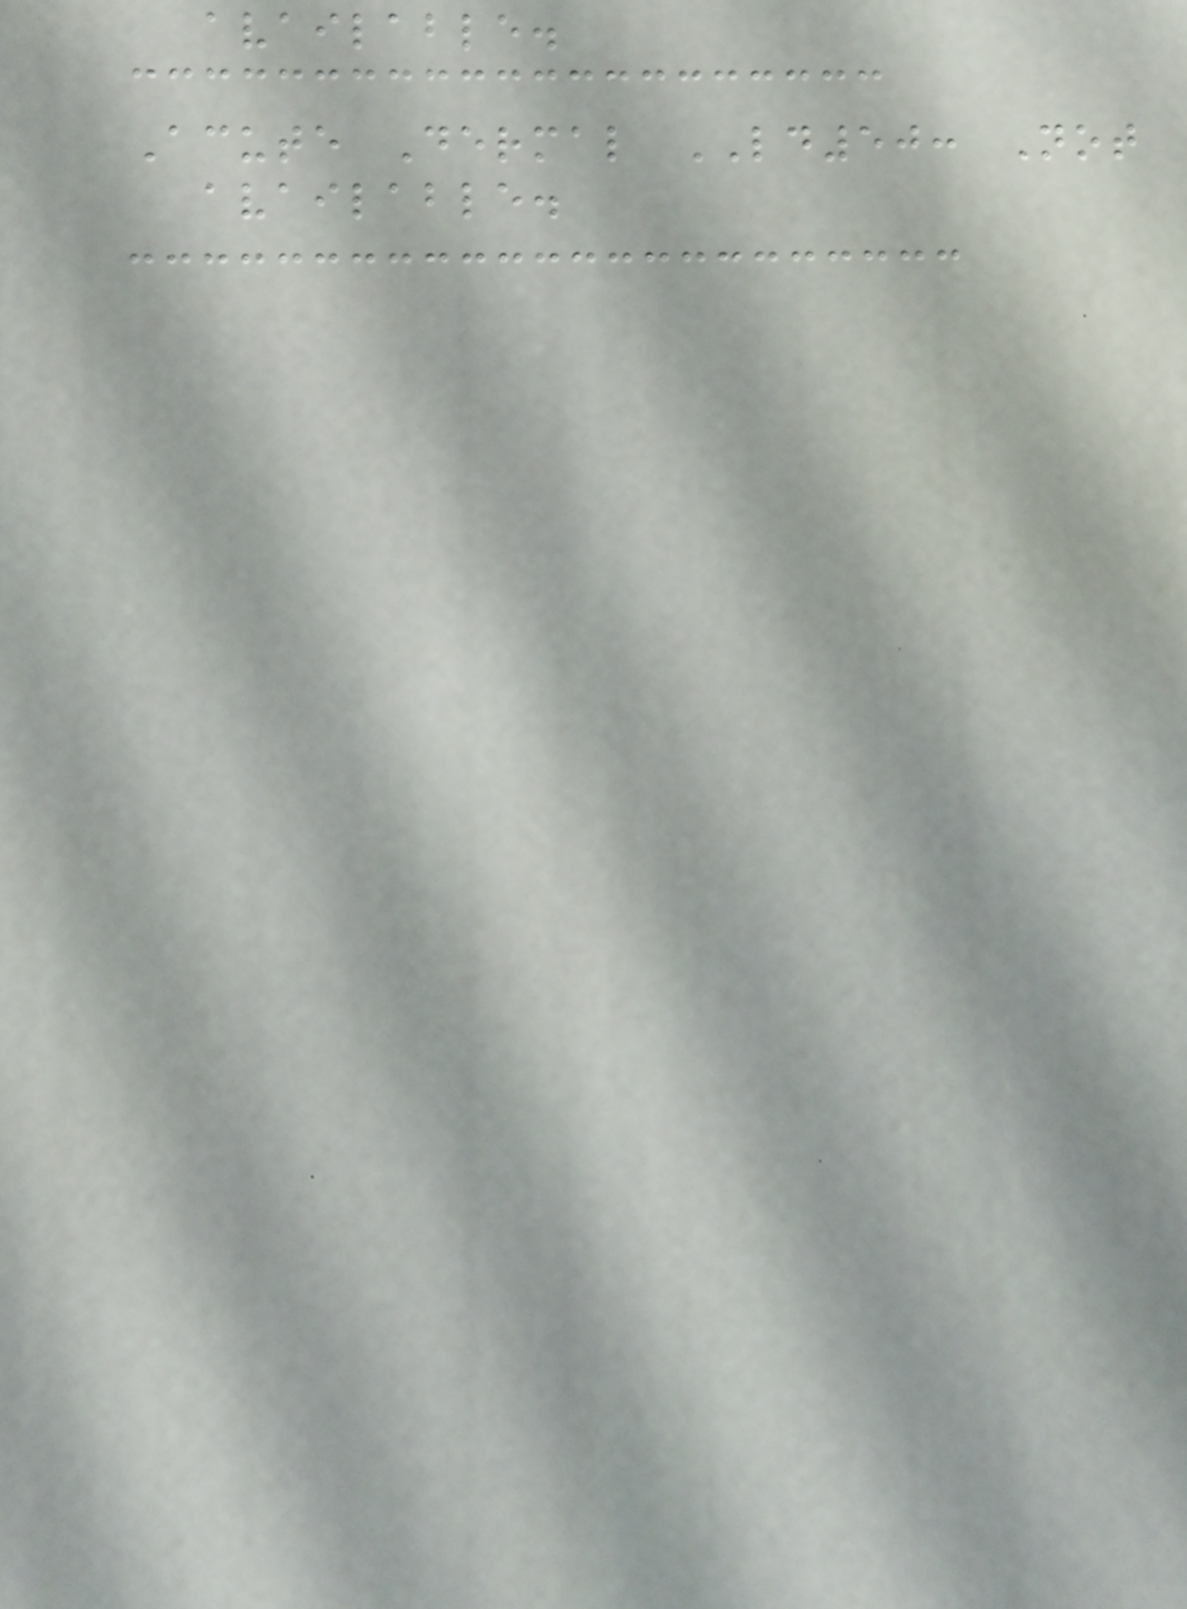available.
Acute Dermal LD50: Not
available.
